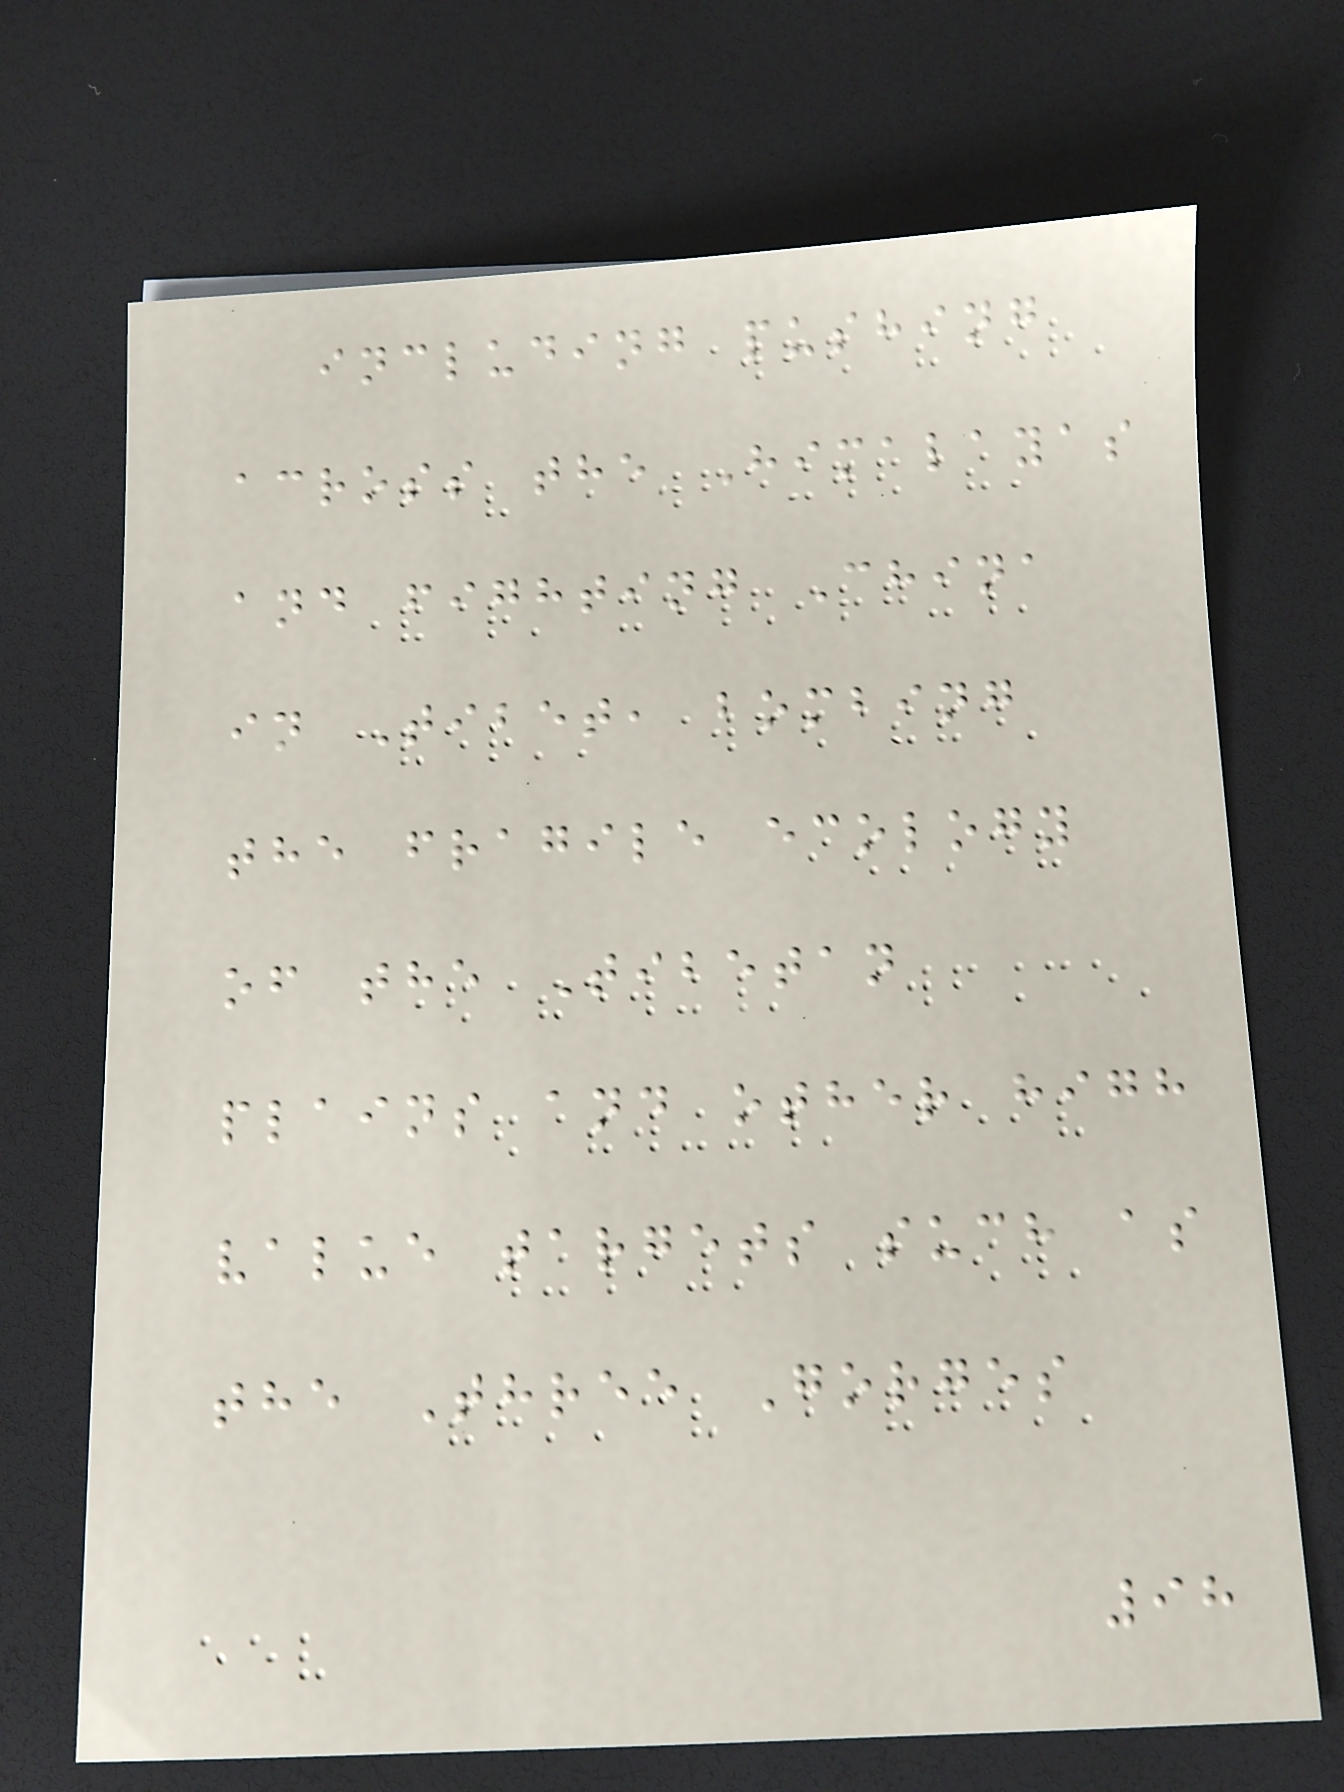including pushing
across the Himalayas
and fighting China
in Tibet, bombing
the fragile ecology
of the Tibetan
plains and other high
value targets such as
the Three Gorges
98
